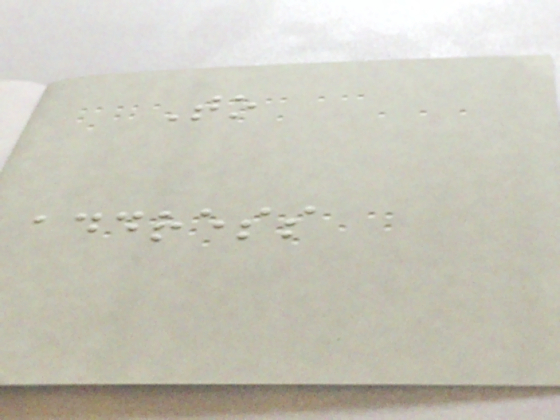To
address
